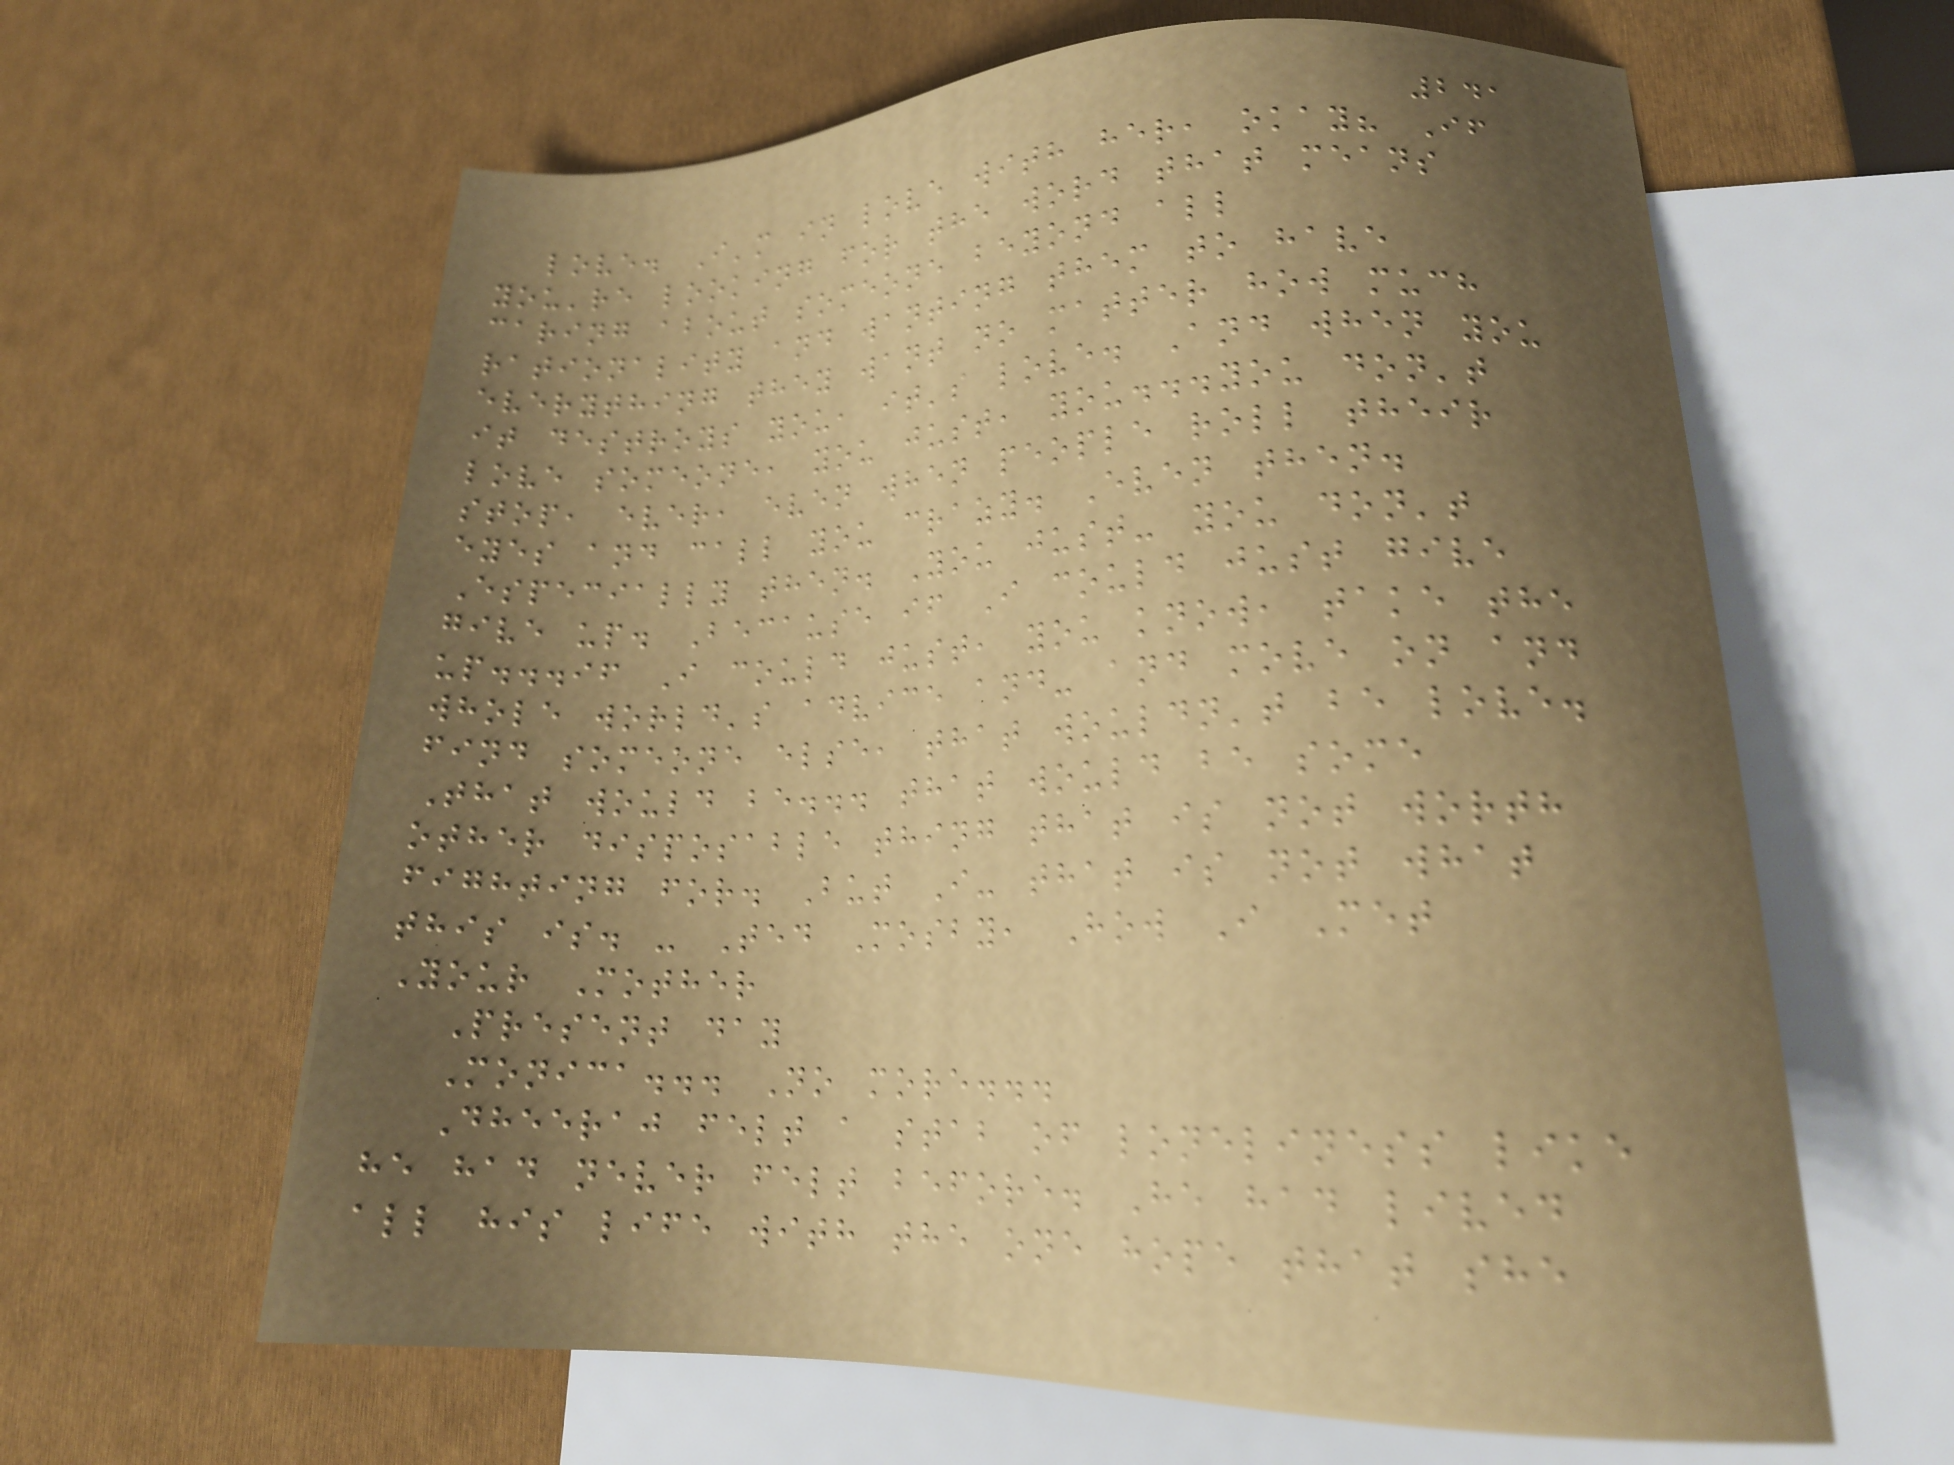241
love. I'm in love with her, okay? If
you're looking for the word that means
caring about someone beyond all
rationality and wanting them to have
everything they want no matter how much
it destroys you, it's love. And when you
love someone, you just, you...you don't
stop, ever, even when people roll their
eyes and call you crazy. Even then.
Especially then. You just- you don't
give up. Because if I could just give
up...if I could just, you know, take the
whole world's advice and- and move on and
find someone else, that wouldn't be love.
That would be... that would be some
other disposable thing that is not worth
fighting for. But I- that is not what
this is. - Ted Mosby, How I Met
Your Mother
Present day
Monica... No more...
Dheeraj felt a stab of loneliness like
he had never felt before. He had lived
all his life with the one hope that she
